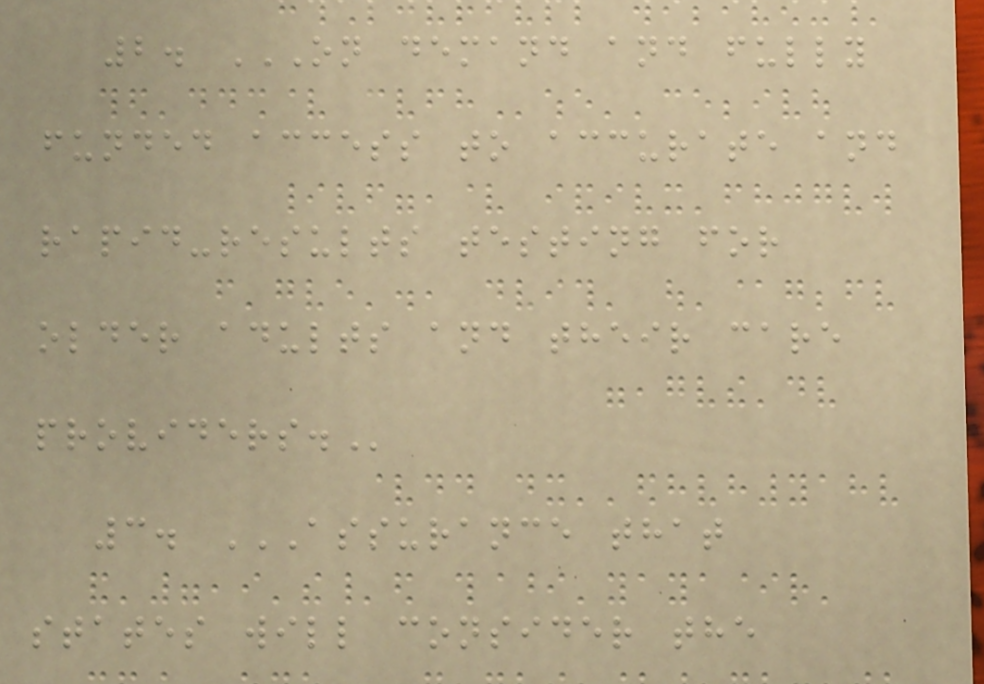2. ON DEMAND AND FULLY
FUNDED ACCESS TO ACCURATE AND
RAPID-RESULTS TESTING FOR
OLDER ADULTS AND THEIR CARE
PROVIDERS.
3. ASSURANCE THAT
STATES WILL CONSIDER THE
